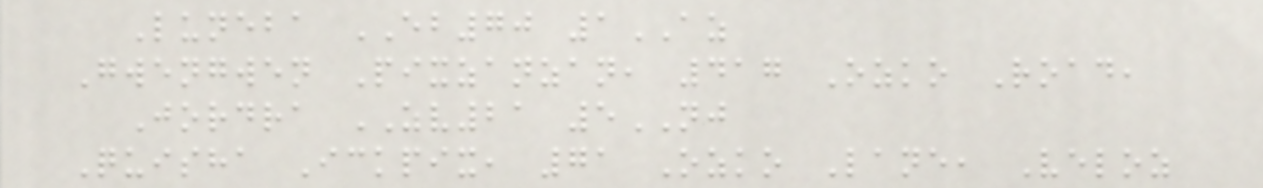Luneba EB70 1AZ
Gwengwen Pixzanzan, 417 Ozko Road,
Jordra ZV21 5NJ
Quisha Ickpix, 71 Ozko Lane, Veloz
